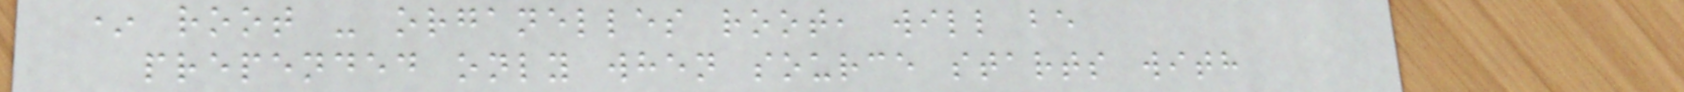* root - organelles root, will be
prepended only when source starts with
